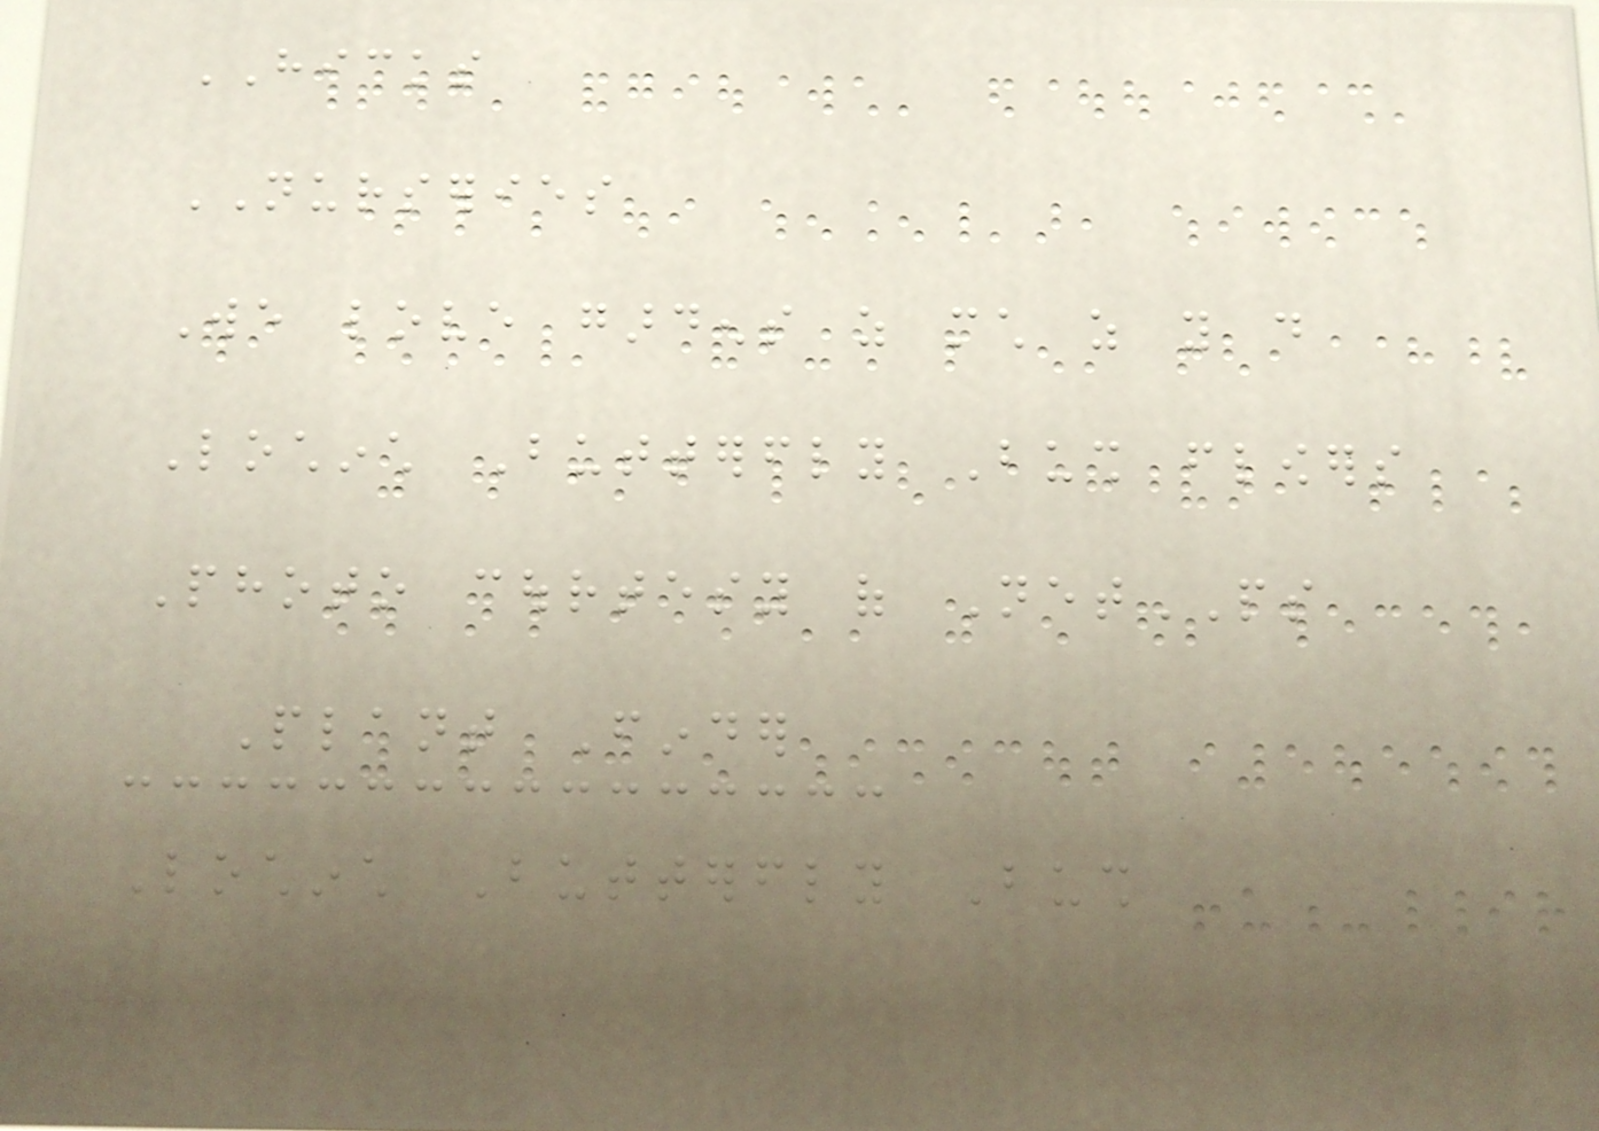HICKS
NURSERIES
We love gardens as much as you do
Lochinch Butterfly Bush flowers
Photo courtesy of NetPS
Plant Finder
Lochinch Butterfly Bush
